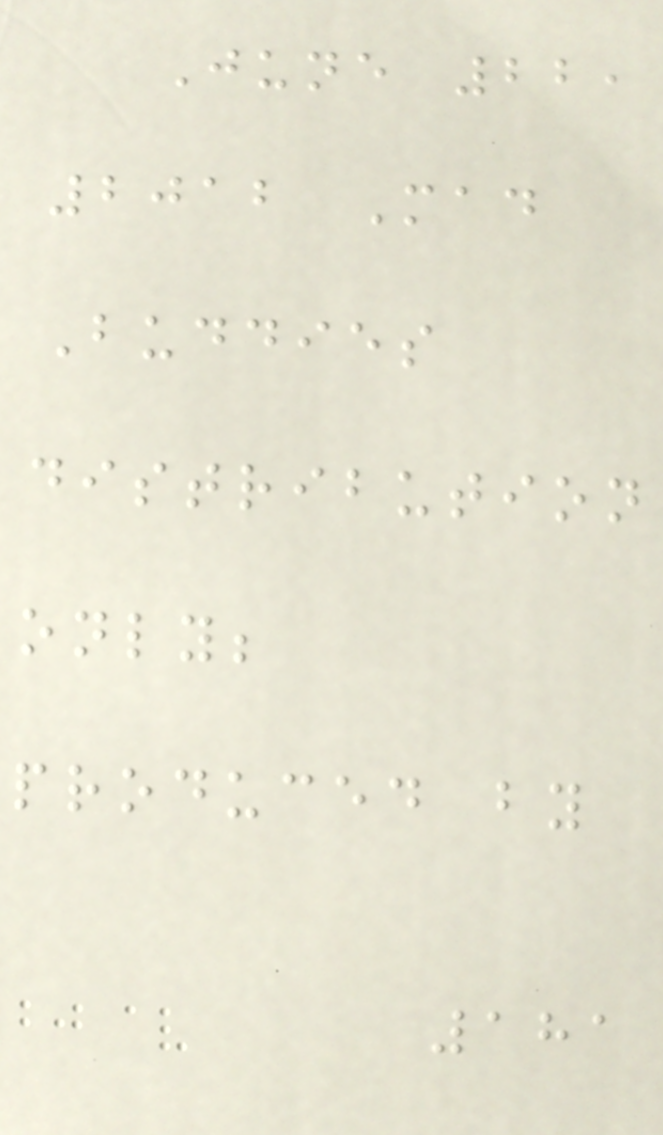June 22,
2012 Mad
Buddies
distribution
only;
produced by
181
